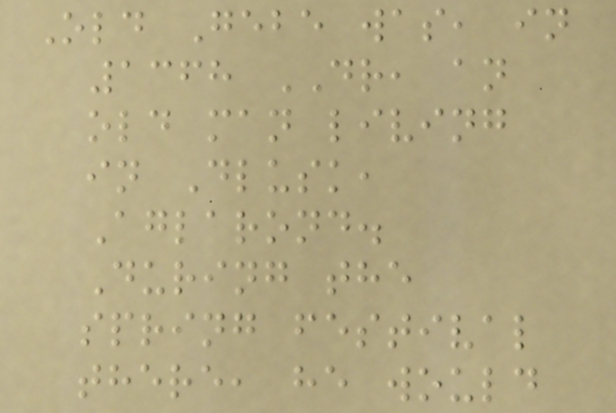Old Gebe was, in
1368 DR, an
old man living
in Dlusk,
Aglarond.
During the
spring festival
there, he would
